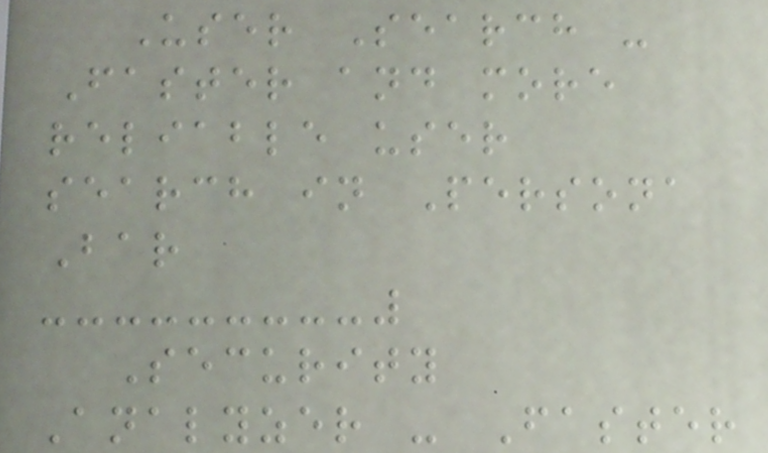User Search -
Faster and more
reliable user
search in Persona
Bar
Security
Analyzer - Faster
